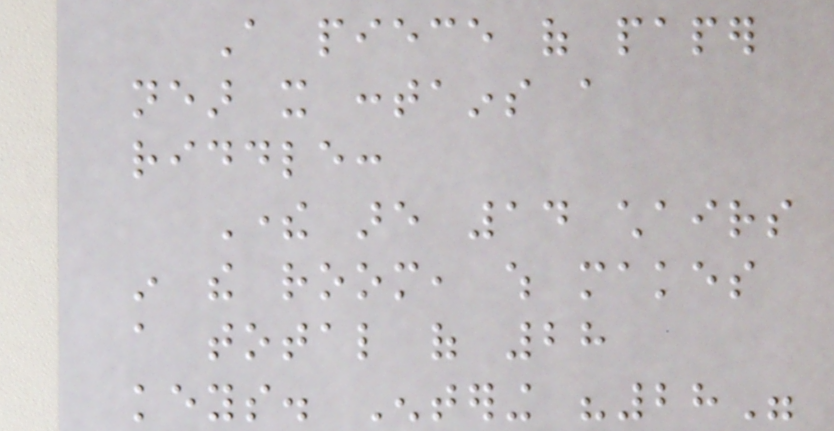A piece of paper
near it contains a
riddle:
There are 14 chairs
in the room, which makes
a total of 28
keys. Entering "28"
